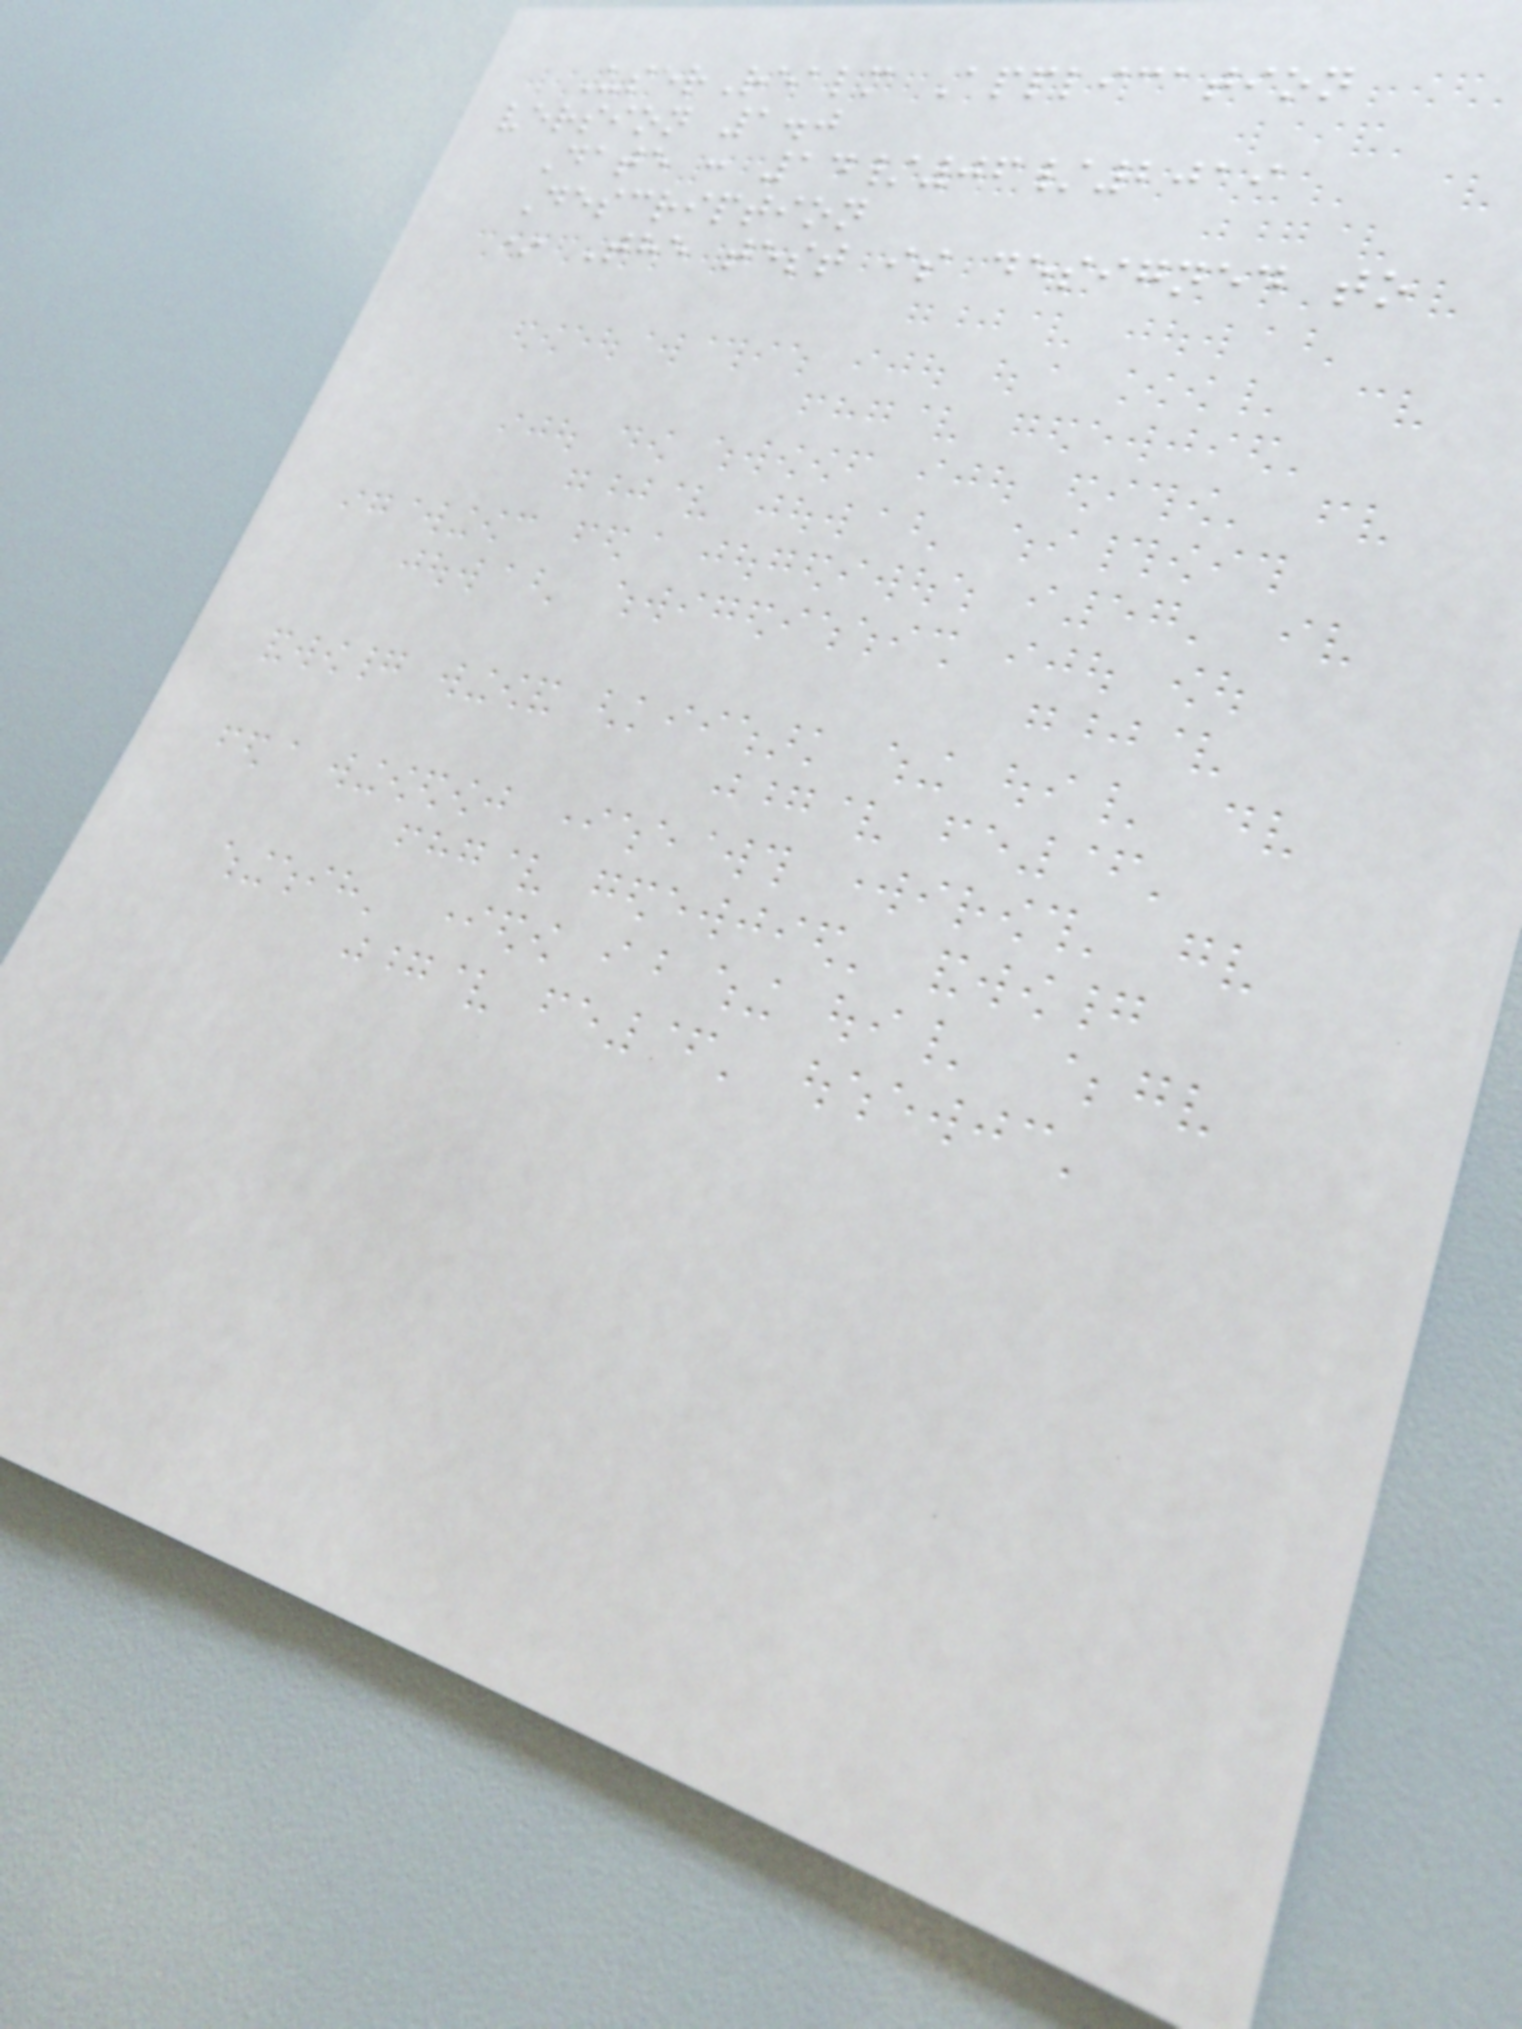UserRealm Application
version 1.0
Date : 14/06/2019
Description
* The test is designed to
